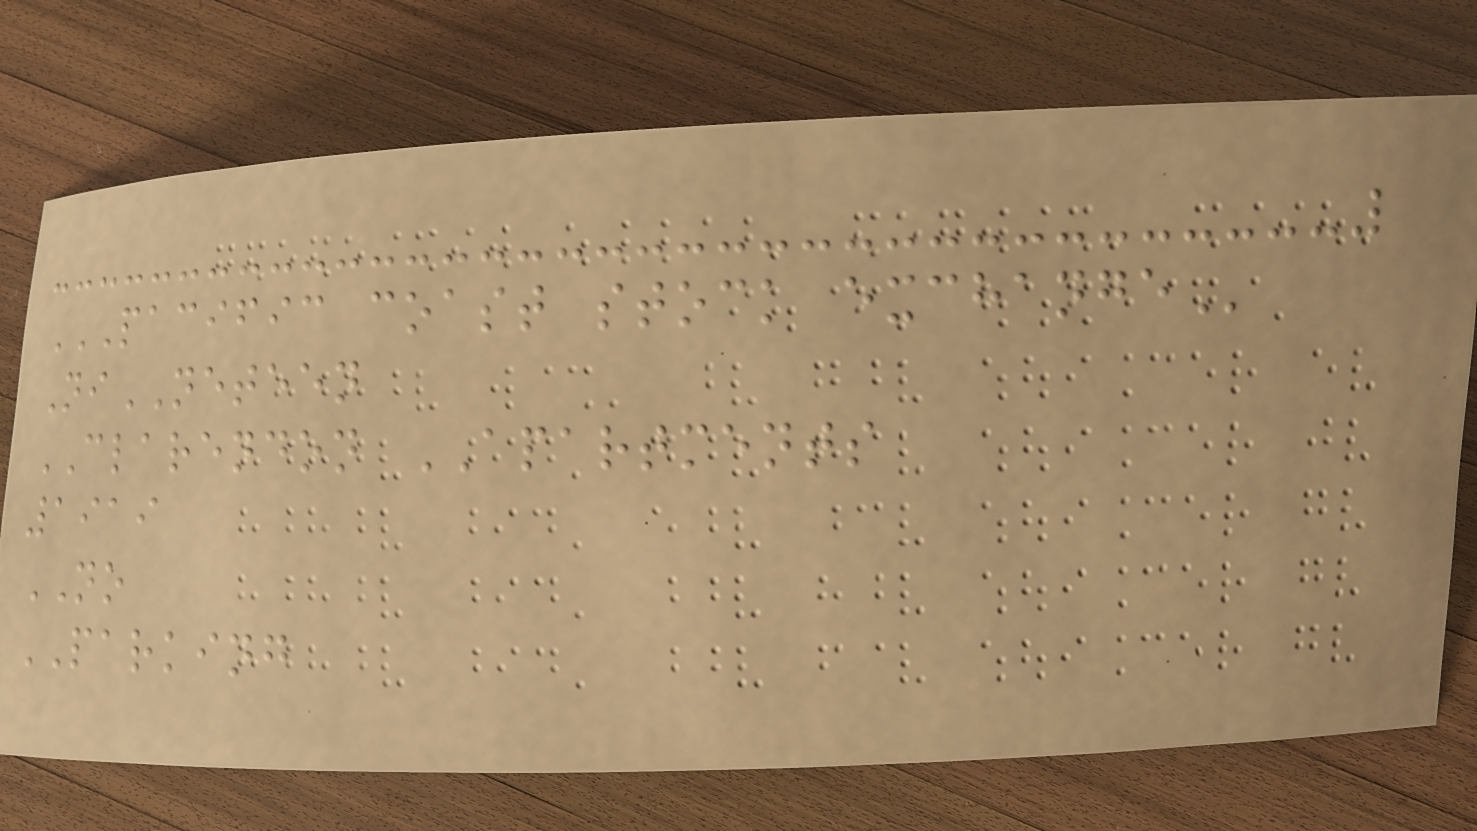PACIFIC COAST STOCK EXCHANGE
NiNETEEN
CLARENDON APARTMENTS
1919
NO
PARKING
